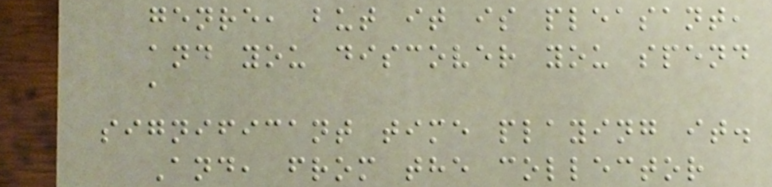genre, but it is pleasant,
and you discover you spend
a
significant time playing it.
And, from the collector
